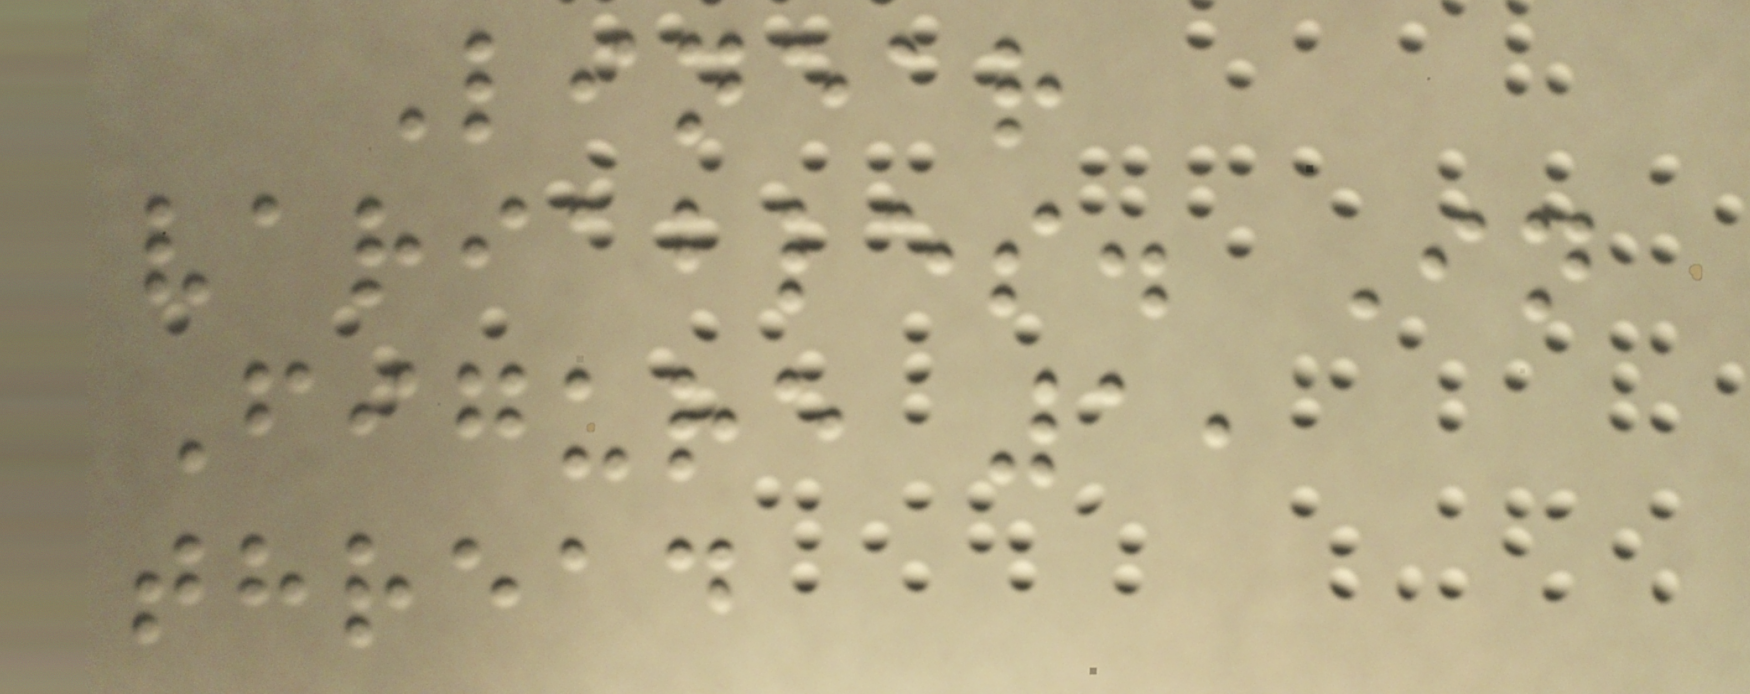Linear
variables. In
Figure 1,
thread
